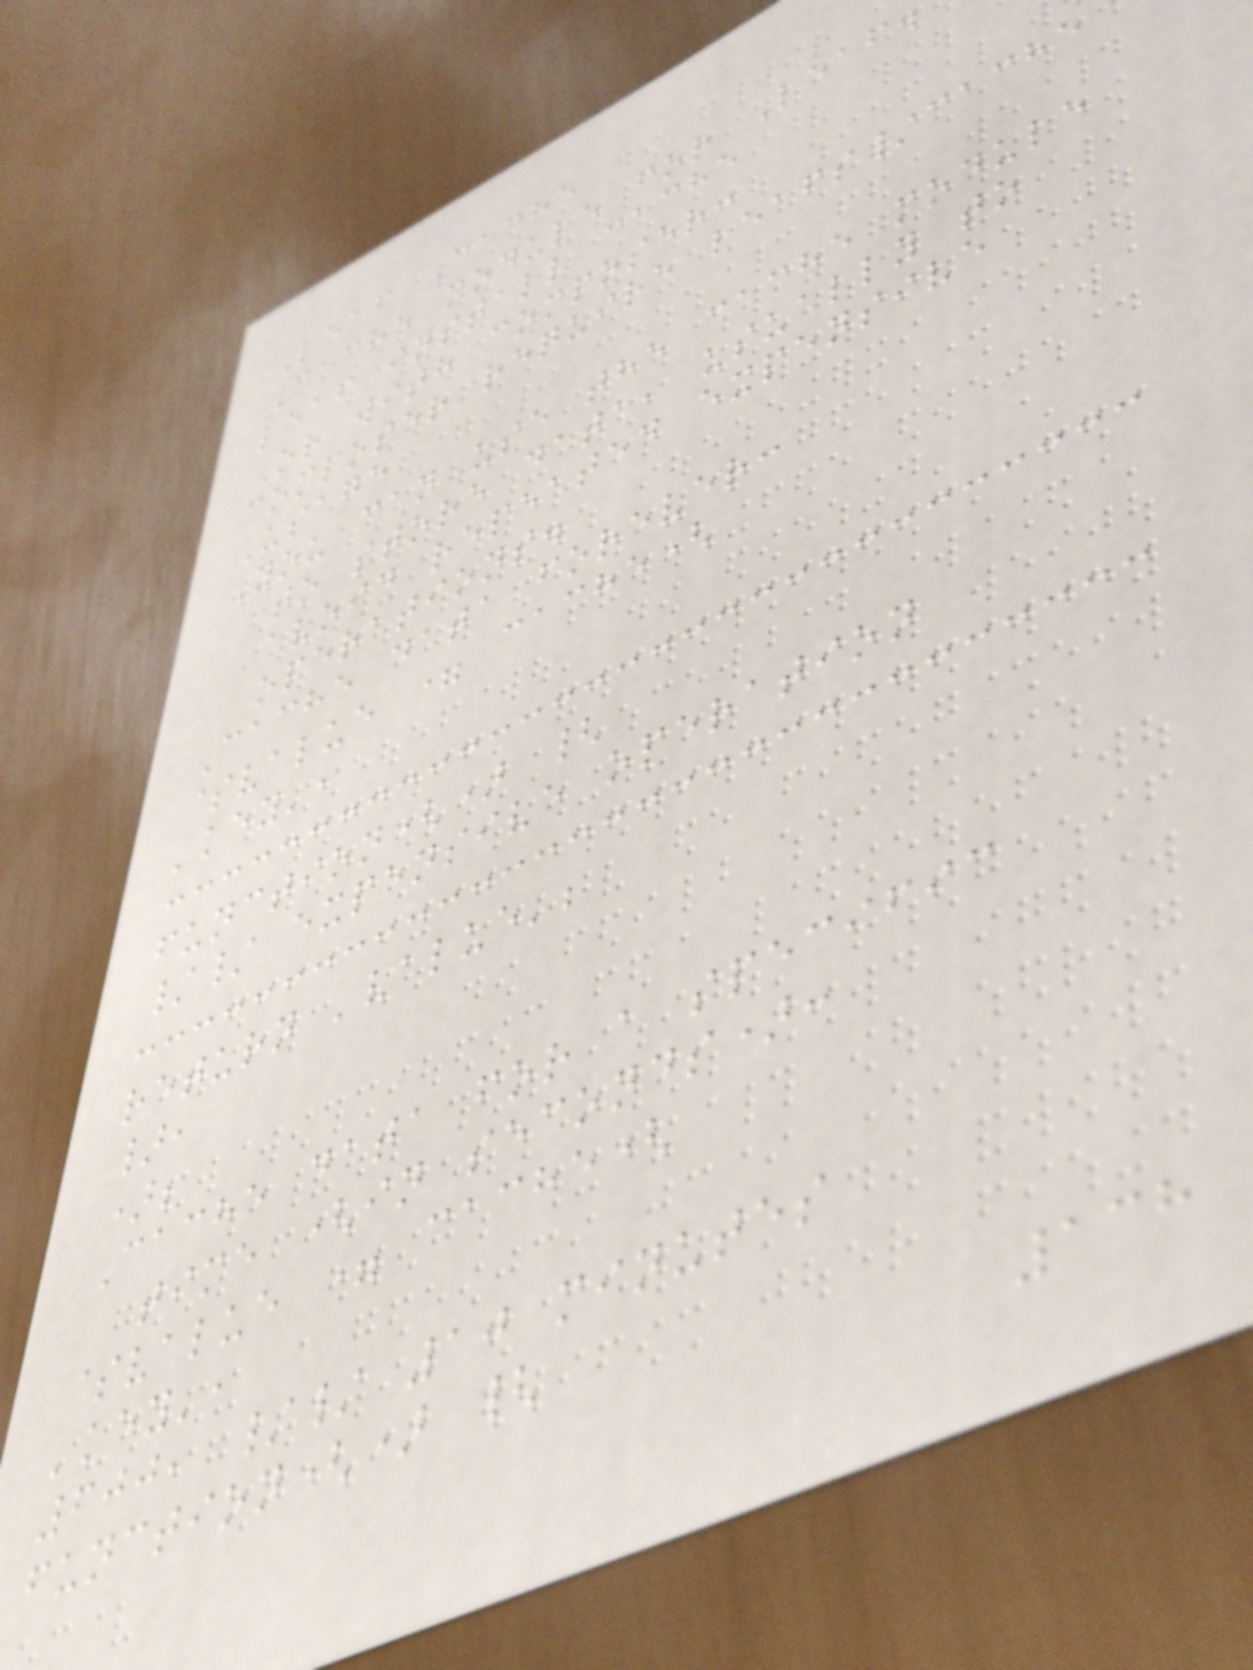Leaf Cache
Cache module for Leaf.
leaf install cache
Or with composer:
composer require leafs/cache
Usage
You can use the cache module
to store data, usually to
avoid repeated expensive
operations.
Cache data forever:
$value = cache(
'key',
function() {
// expensive operation
return 'value';
},
);
Cache data for a specific
time (in seconds):
$value = cache(
'key',
600, // 10 minutes
function() {
138
